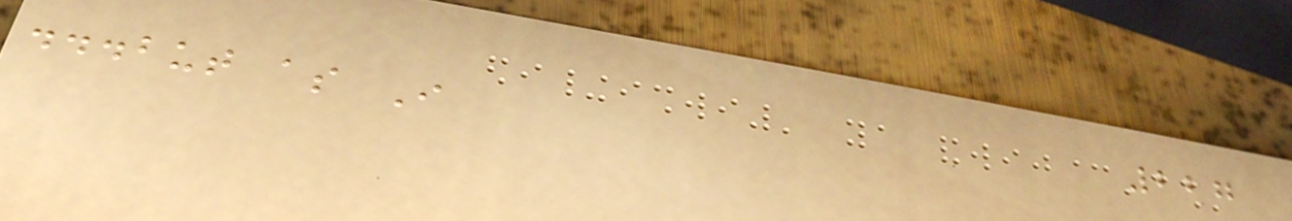227
...but as I
